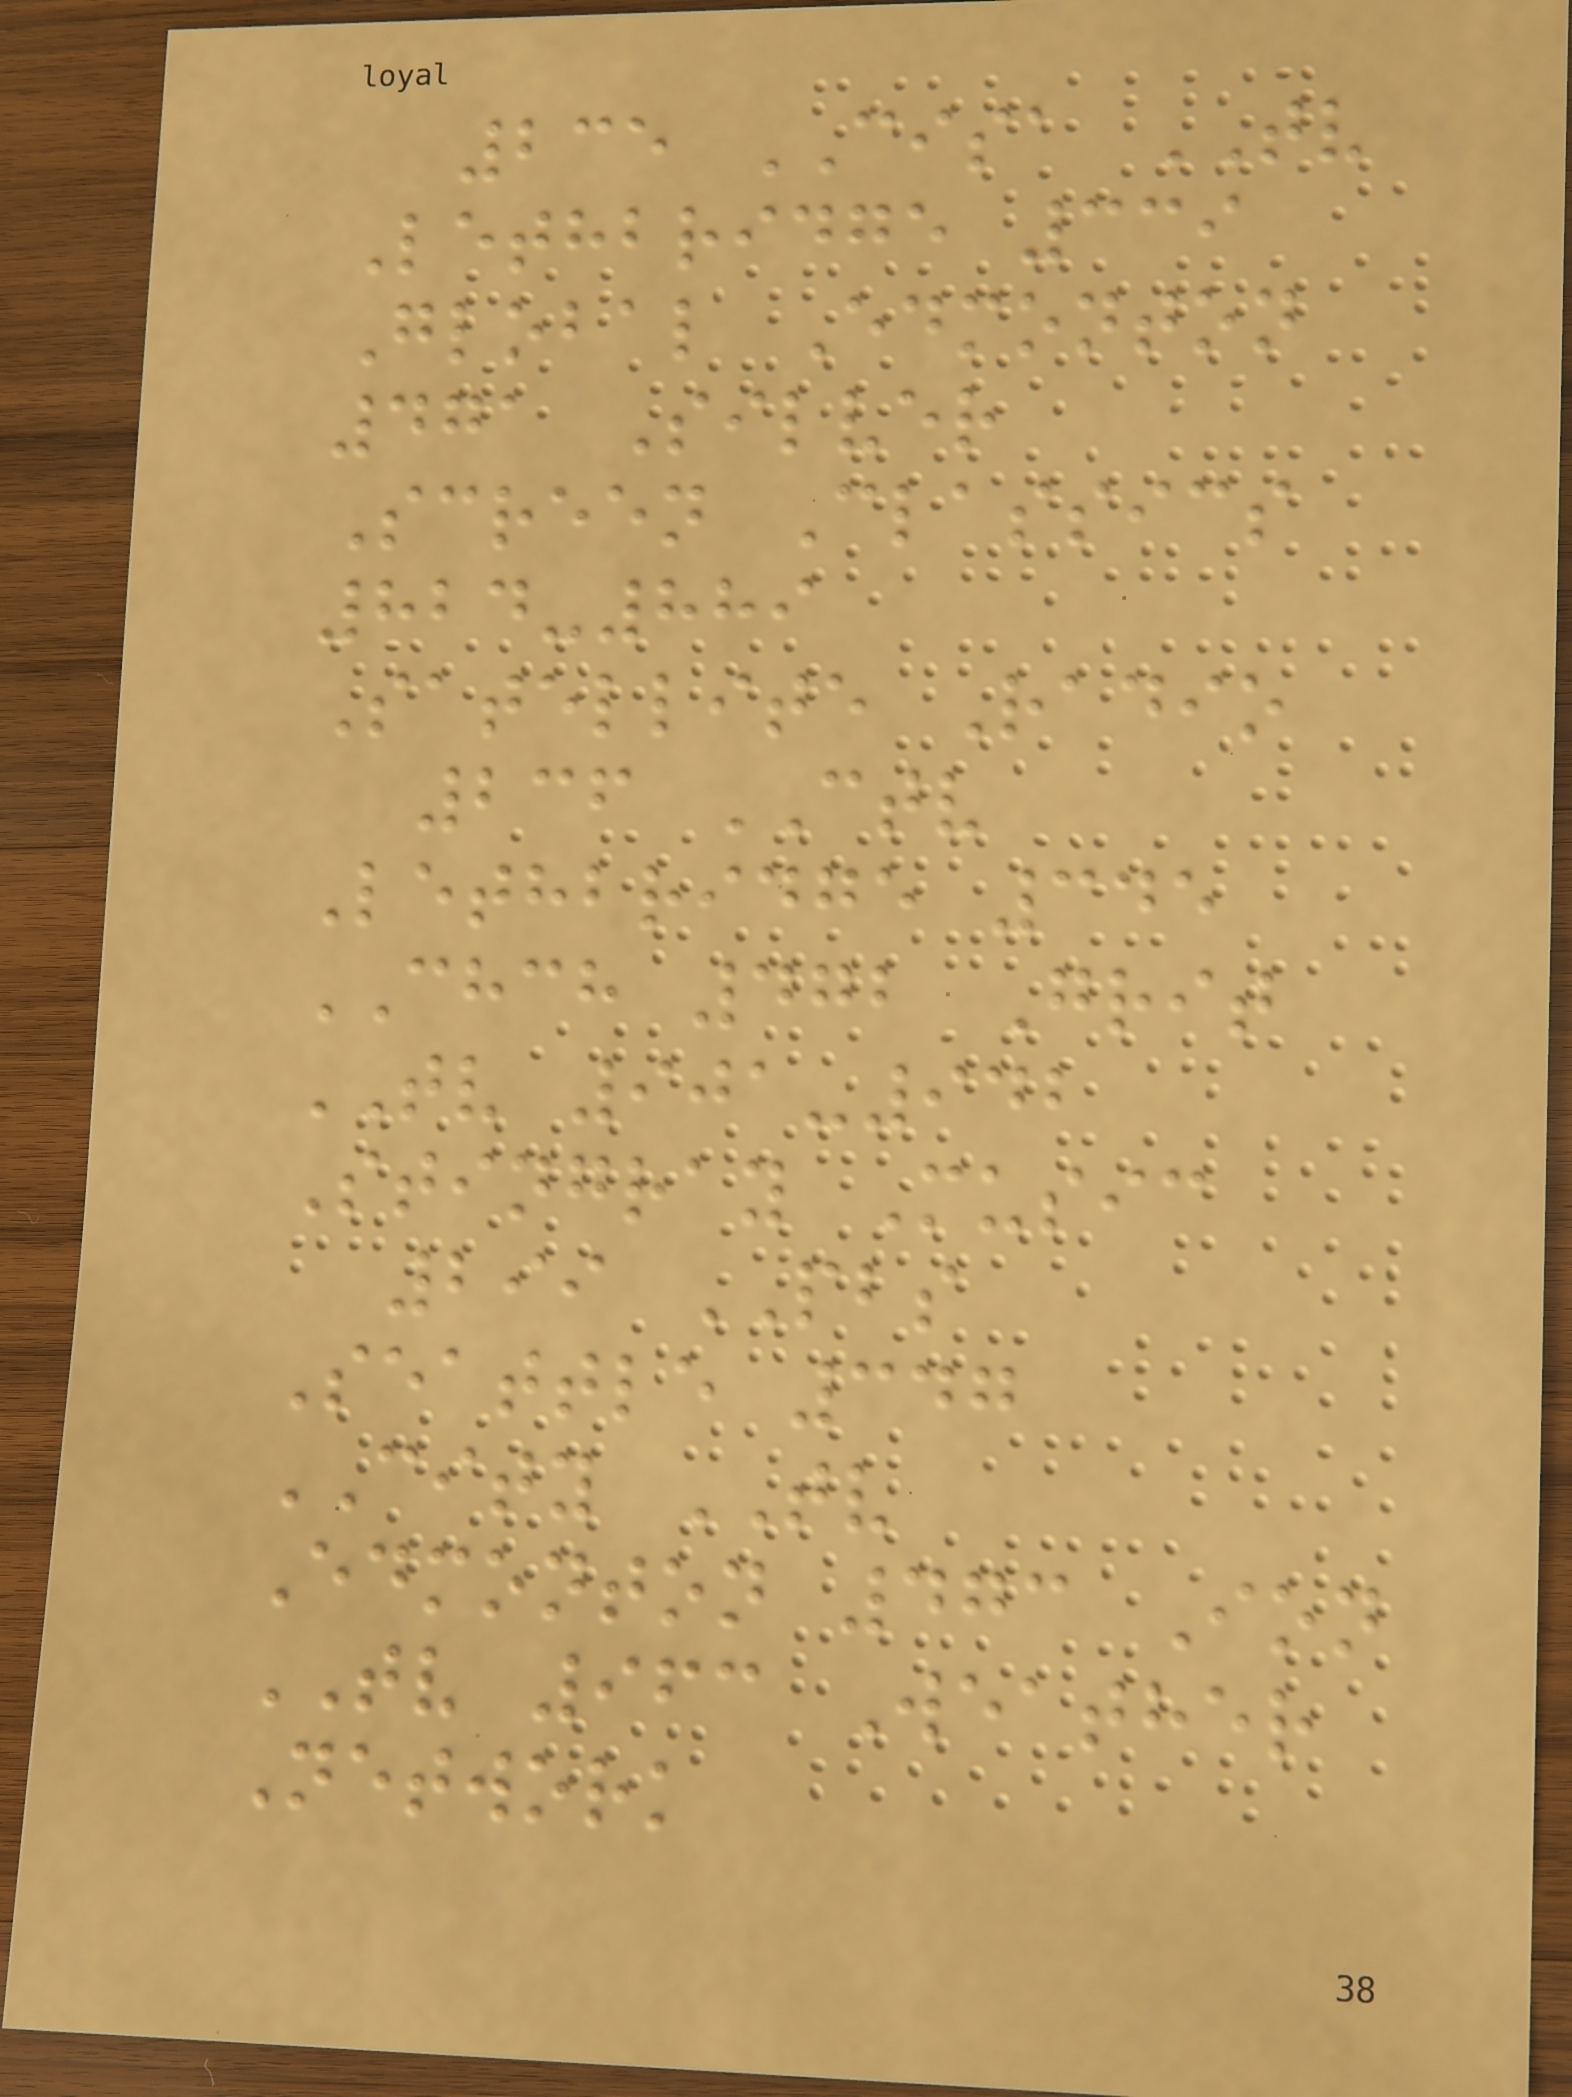235 CISA TV
Lethbridge 339
Global Edmonton
471 Silver
Screen Classics
824-889
Satellite Radio
236 CTV
Lethbridge 345
CHCH 472 Grit
TV 901-942
Stingray Music
299 PBS
Seattle 347
CITY TV
Edmonton 473 Ion
TV 963 Weather
Network
